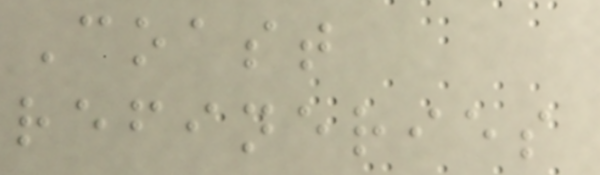Coast
refineries
